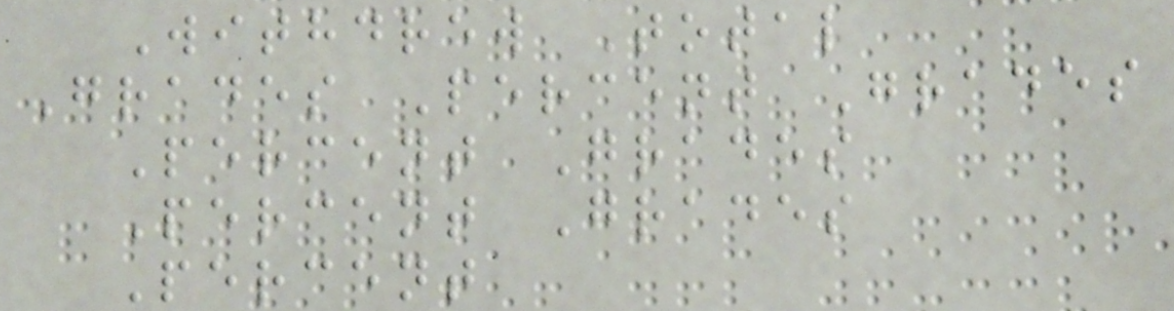Withdrew Total
Grades Percent Grades
Percent Grades
Percent Grades
Percent
